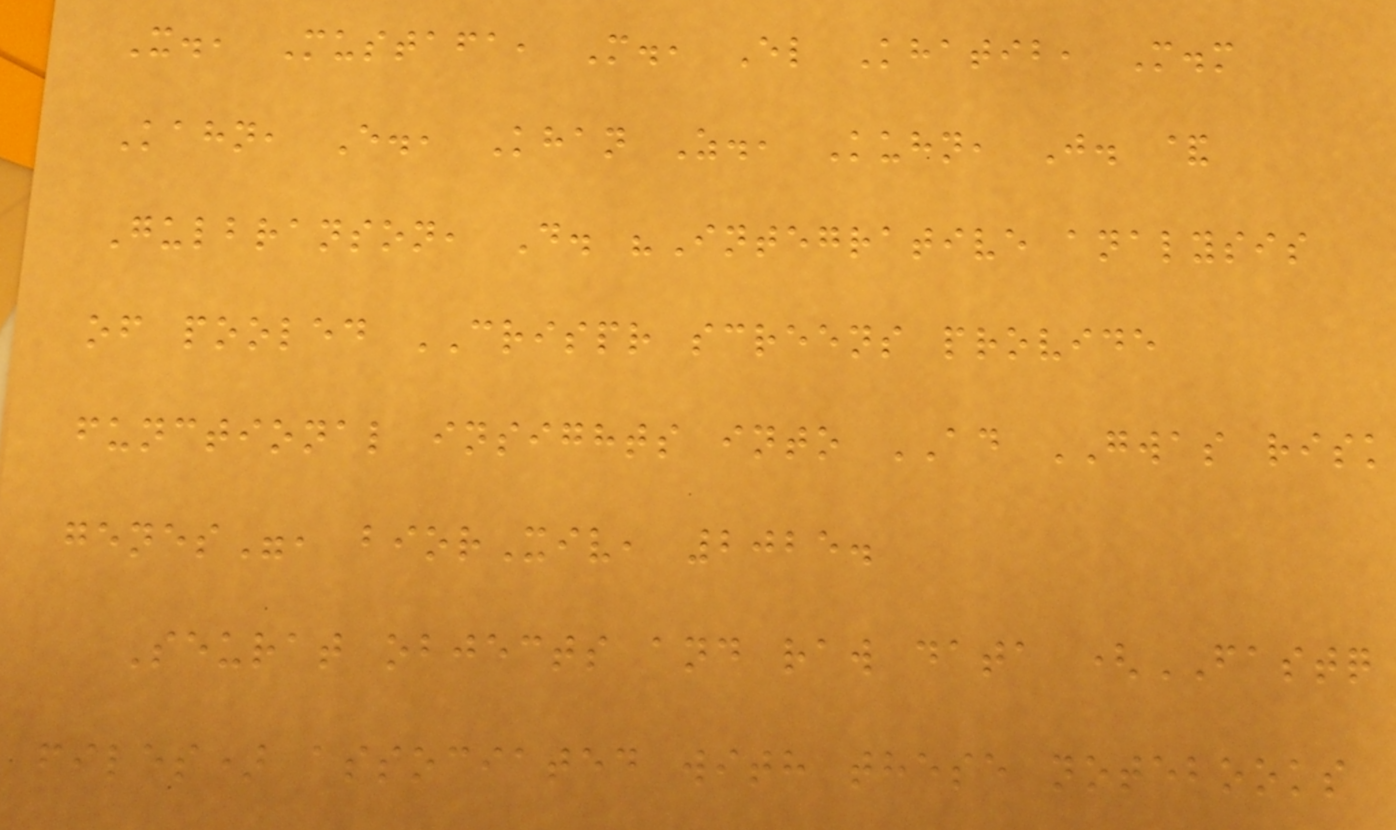X., Mustafa, M., El Khatib, M.m
Kahn, E., Khan Z., Kuhn, J. &
Gulbranson, D. "Integrative analysis
of pooled CRISPR screens provide
functional insights into AD GWAS risk
genes", biorXiv, 2025.
Seurat objects and raw data (FASTQ
files) associated with these notebooks
